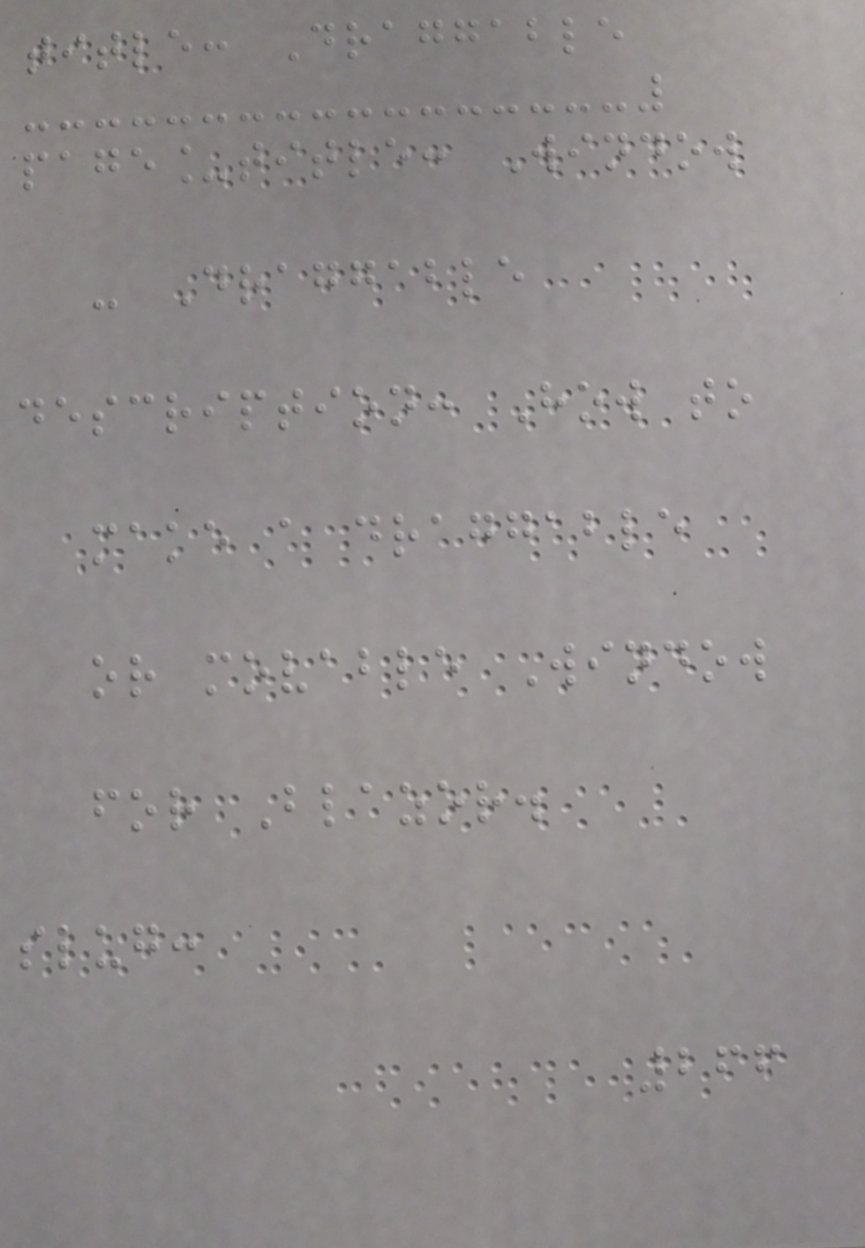title: Draggable
page_title: Window
- Draggable
description: How to
make a draggable
or movable Window
for Blazor.
slug:
266
